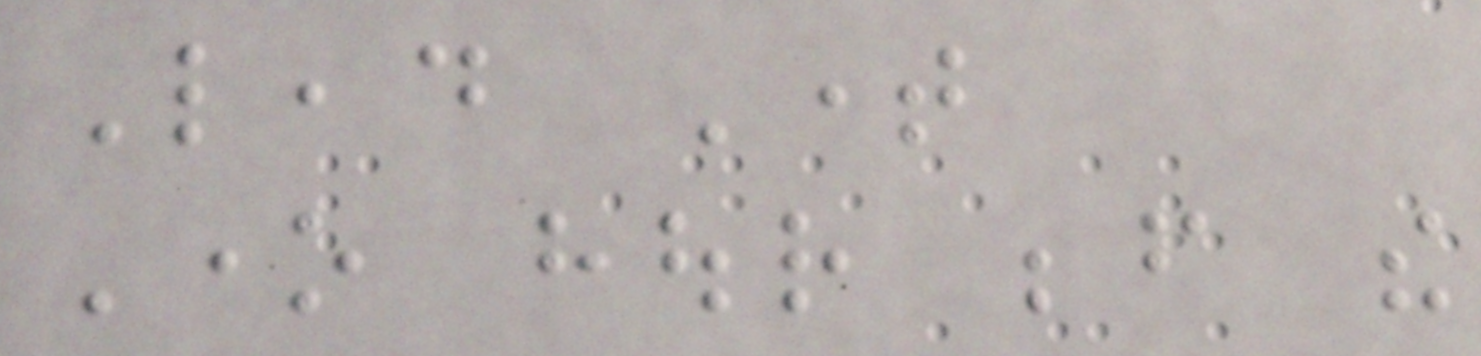Lead Time
One hour before the
